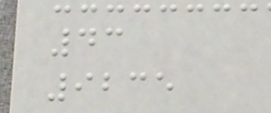43
9235
